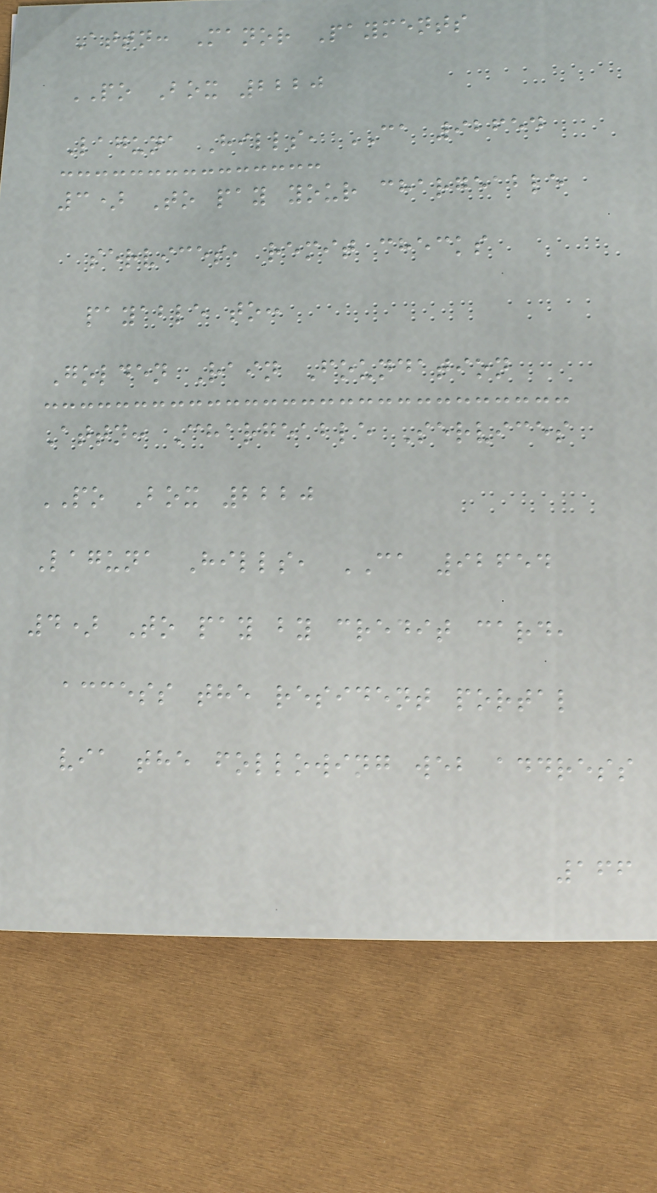Attn: Manor Payments
PO Box 2220
Laguna Hills, CA 92654
3) To pay your chargeable
services, remit checks
payable to:
Golden Rain Foundation
Attn: Chargeable Services
PO Box 2220
Laguna Hills, CA 92654
4) To pay by credit card,
access the resident portal
via the following web address
166
